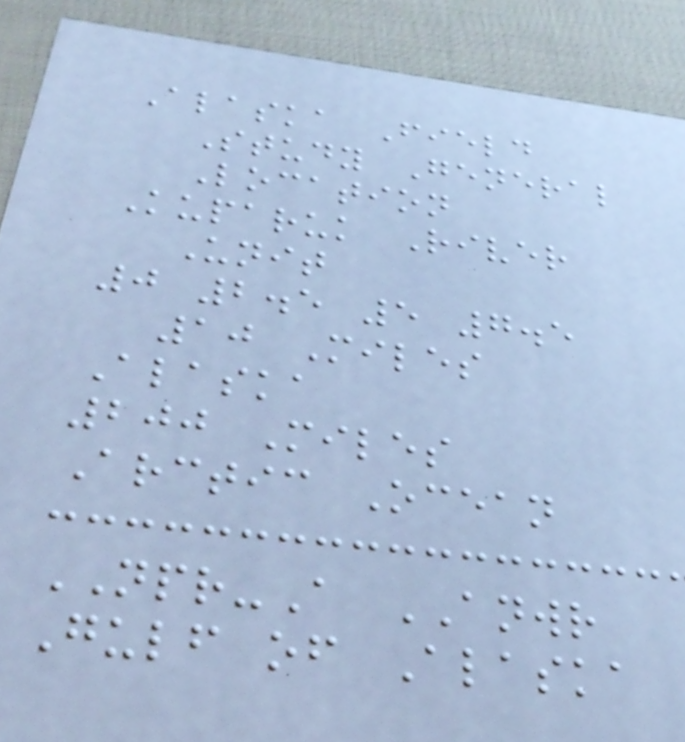Alaska Field
Study General
Location
Kuparuk River
Unit
0 2.5 5 7.5
10 Miles
Alaska
200 Miles
Arctic Ocean
NPR-A ANWR
Gulf of Alaska
